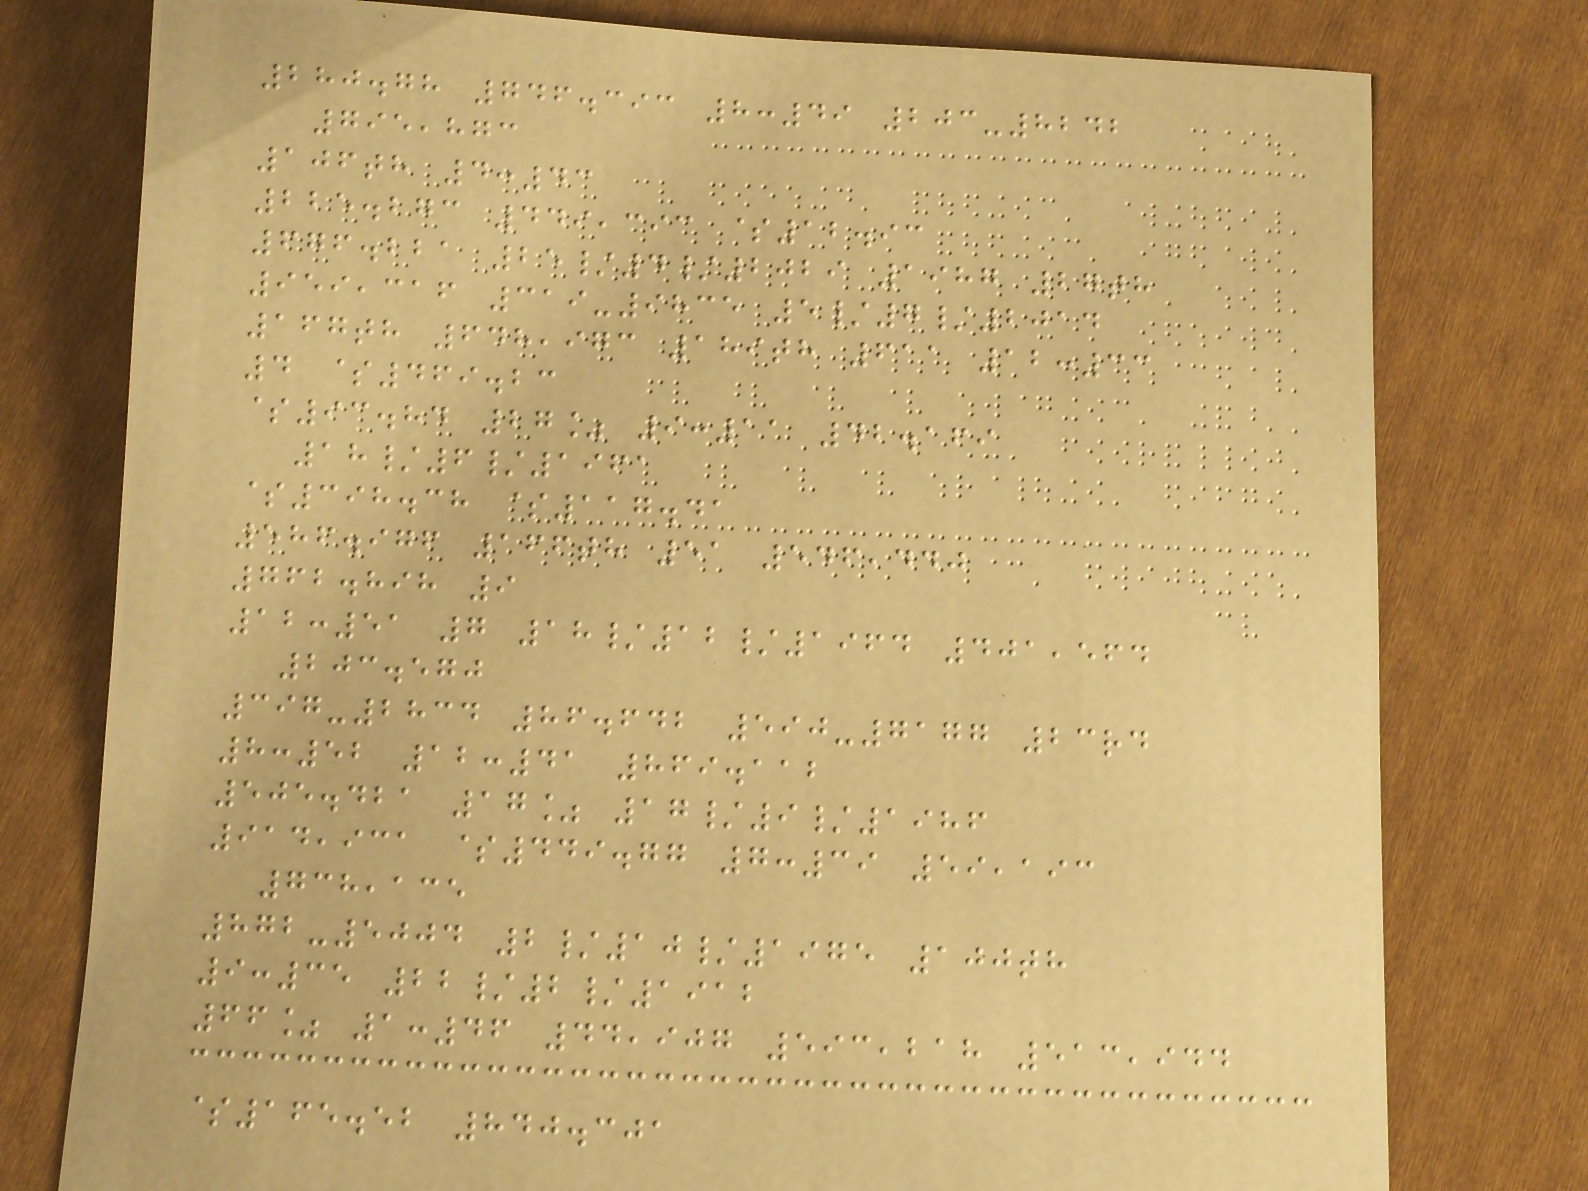280.78 746.393 8:49 203-8242
795,873
106th 4:43
225.273 449,393 $12.93
676.221 25/4/2029 1987 27th
959,316 319-9835 5/7/2014
167th 648,973 189th 611 12:33
4 $469.23
$93.84 27% 9:11 42.169
18/6/1961
$398.38 $117.41
586.976 166th 51 546,440
762.898 9
12:51 7 18/12/1964 401,564
203.570
397-2834 86.642 590-7177 23rd
8:52 12:41 869.112
505.421 17% 17/9/1986
914,931 $449.77 7:39 59,193
738,135
872-5004 2/10/1975 100th
9:35 22/2/1912
66% 1:46 44,907 593,218 513,944
$165.52 840.301
